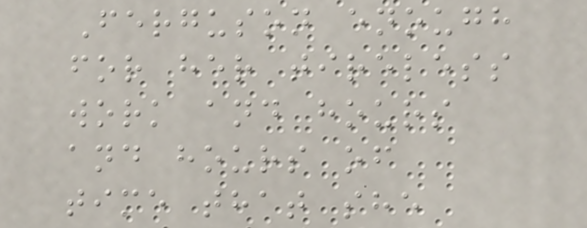Ferguson enough
for her tireless
work and hours
and hours of
time that she
